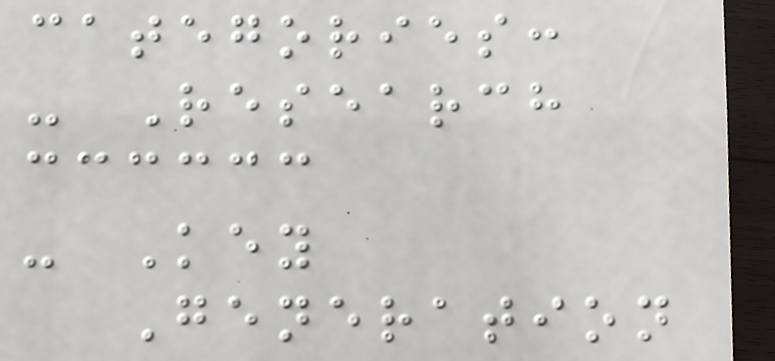categories:
- Research
- Key
Generation
